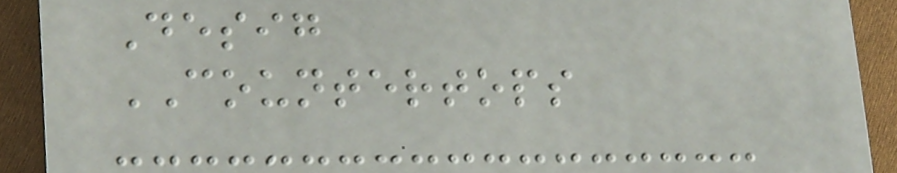Desig
COUNTERTOPS
